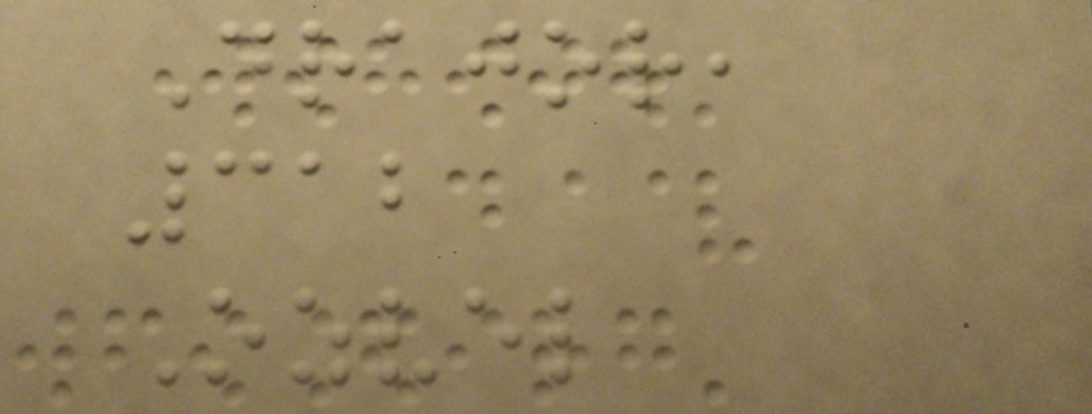Drajor,
312
Ozvel
